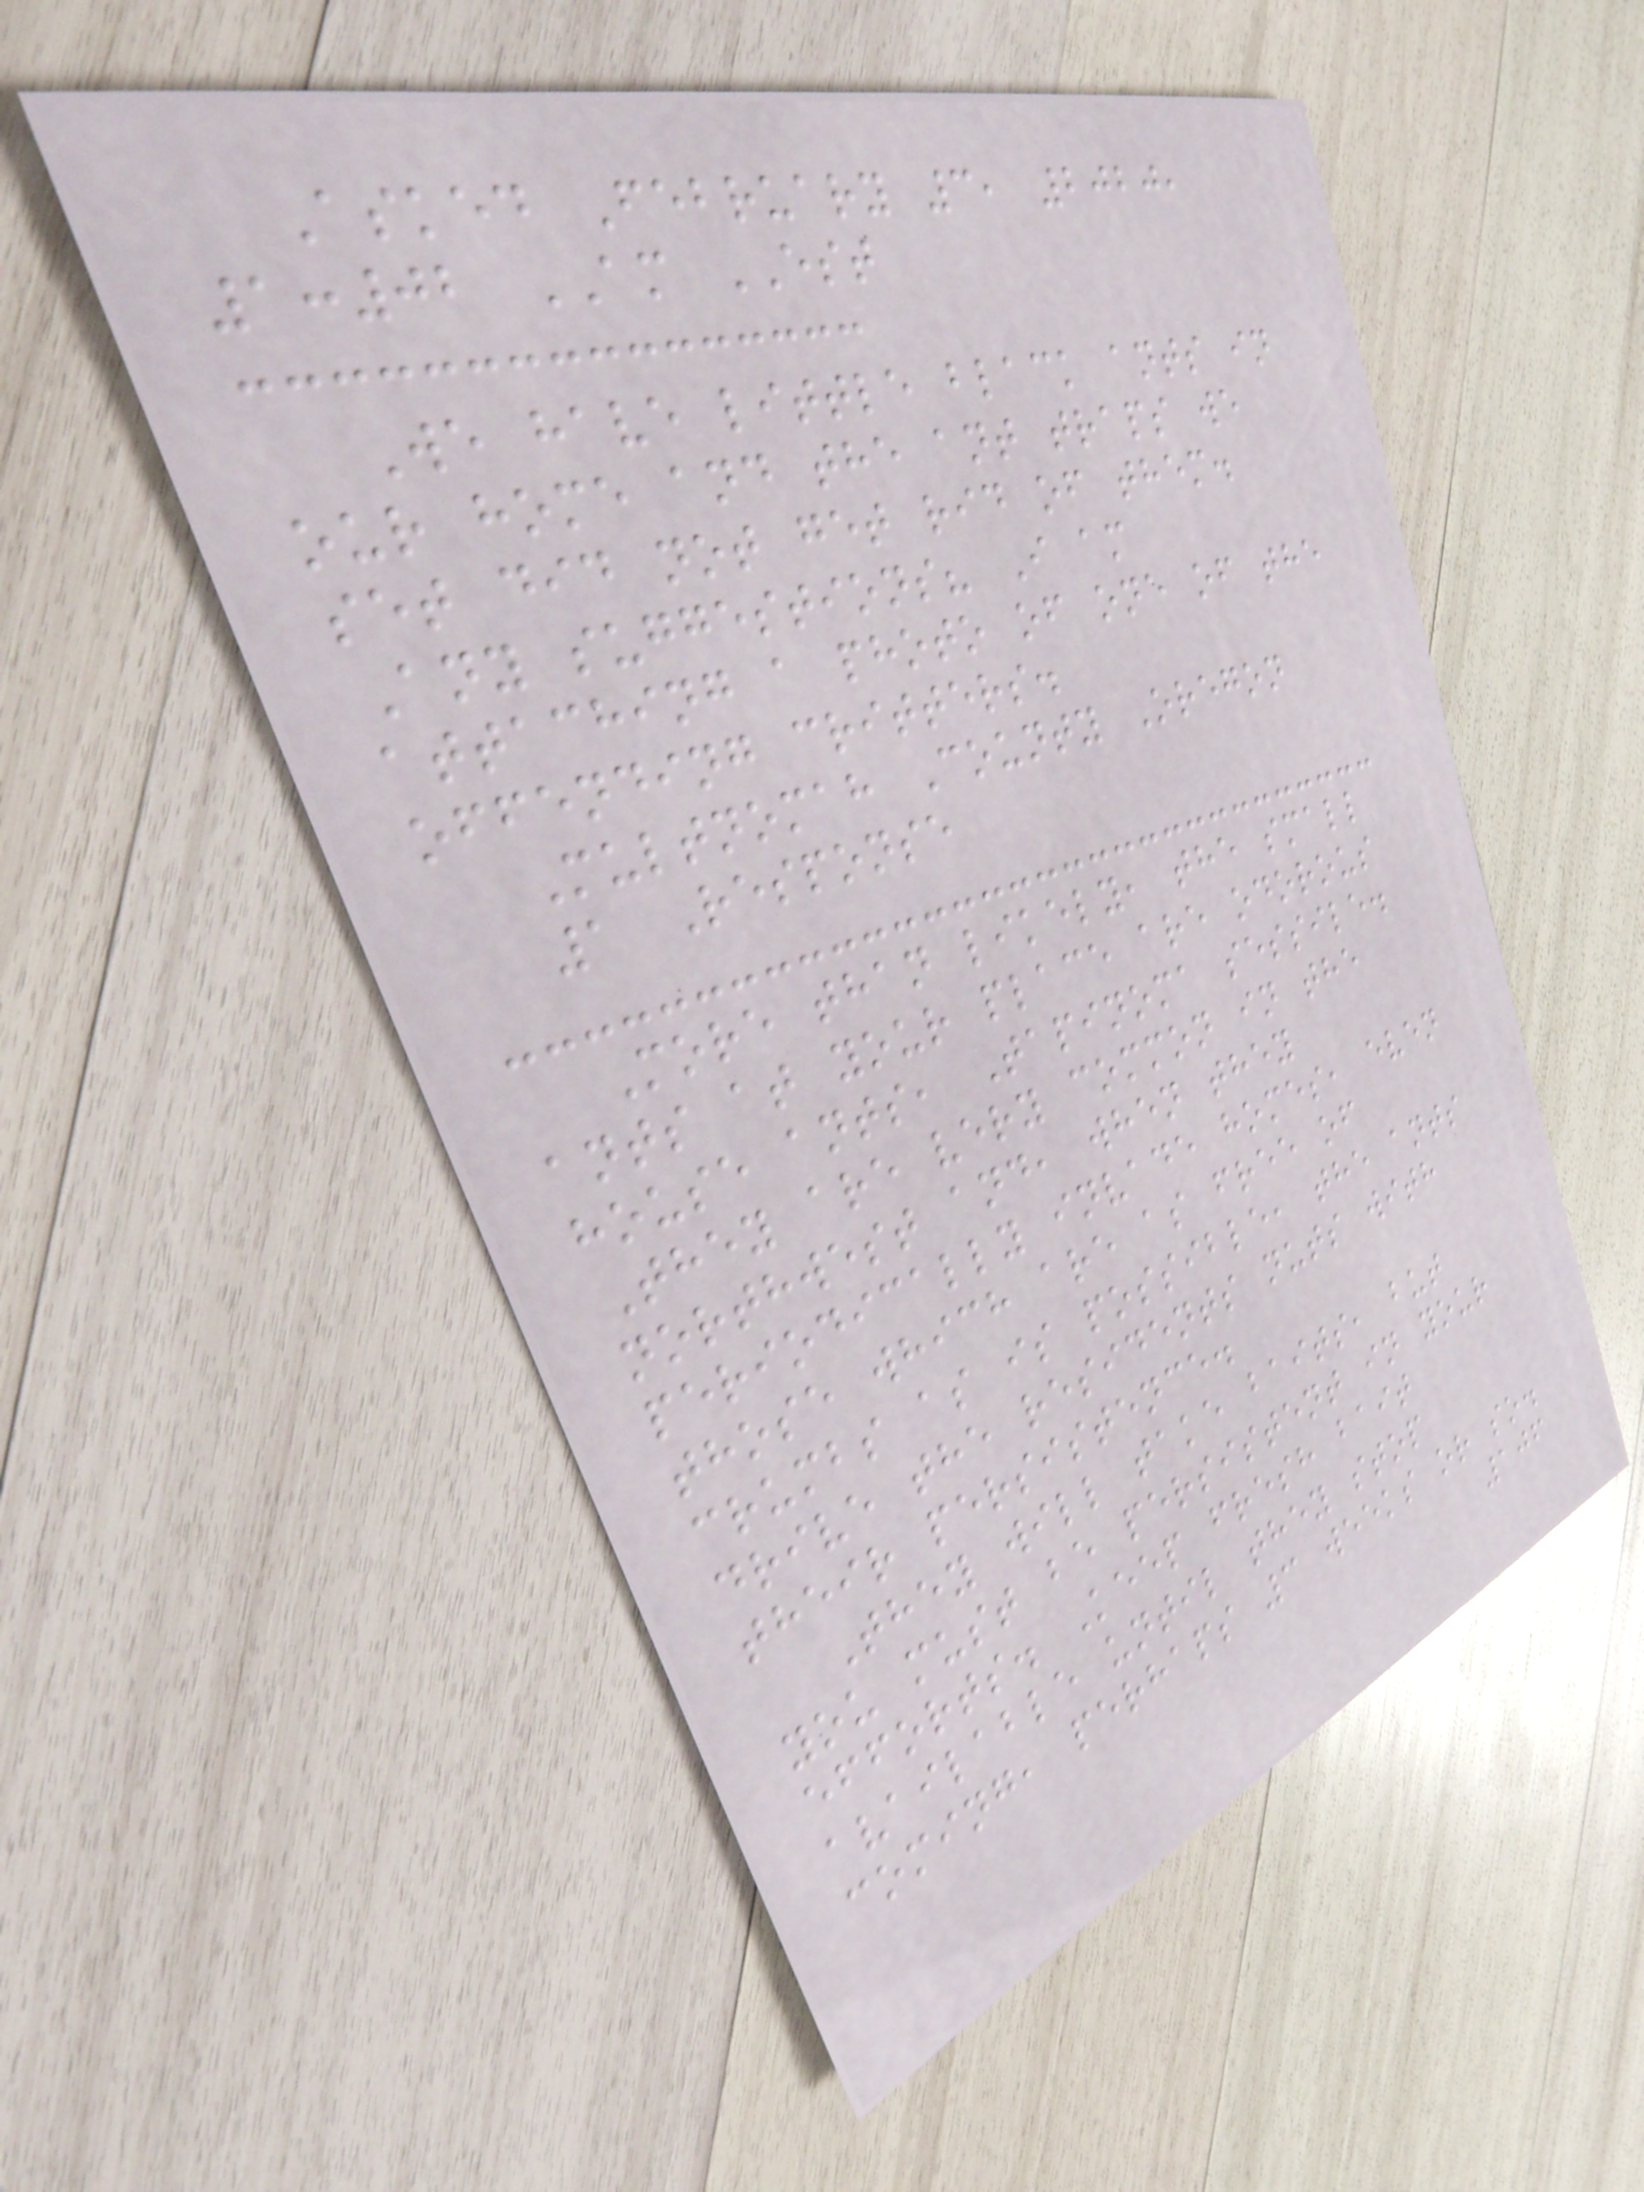Asked February 3, 2020,
1:02 AM EST
We have little black ants in
our home and the ant traps we
set did not get rid of them.
Any suggestions? I am
attaching a photo of one of the
offending critters.
Multnomah County Oregon
1 Response
More than likely, the small
ants at your place are odorous
house ants, Tapinoma sessile.
They are very common in the
northwest and, when they
periodically invade homes, even
those which are as free of
crumbs as is possible, the ants
drive the residents nuts with
their persistence.
They will take baits, but
you must be persistent in your
efforts. Keep fresh bait
available until they stop
coming, perhaps 3 weeks or so.
106
